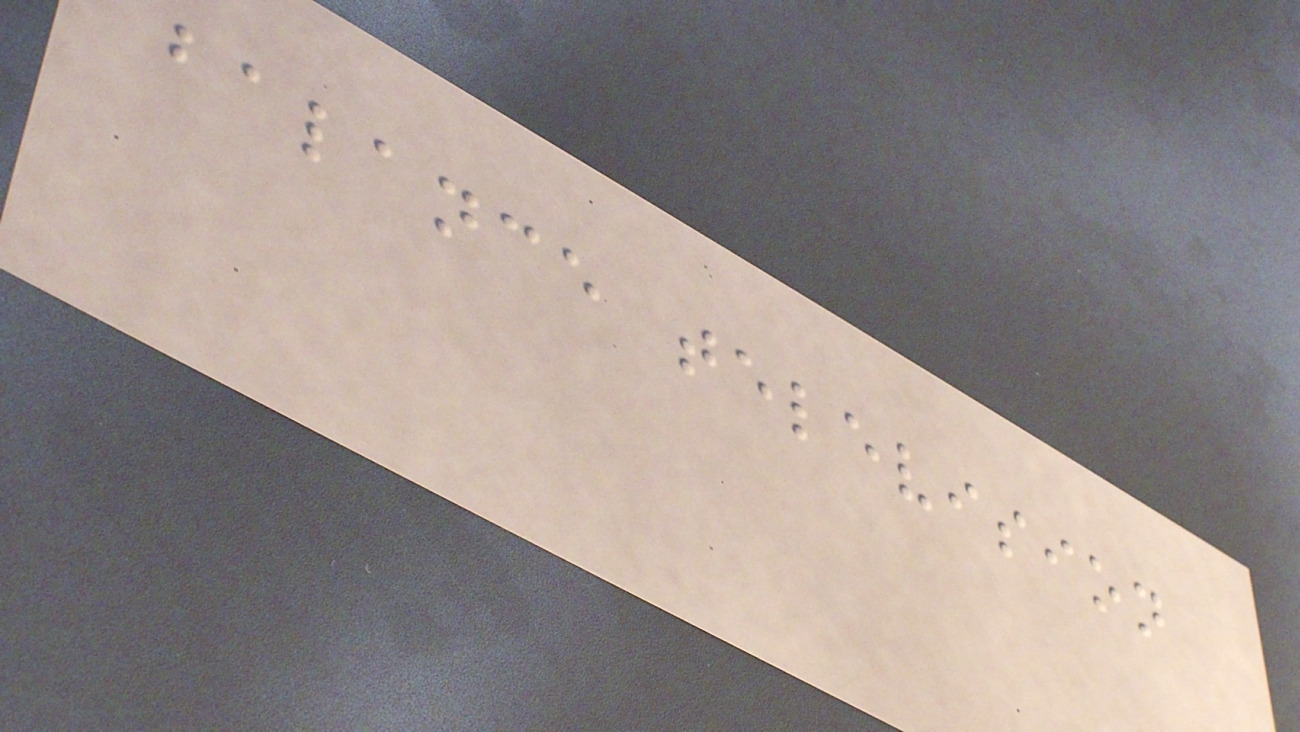balance television
